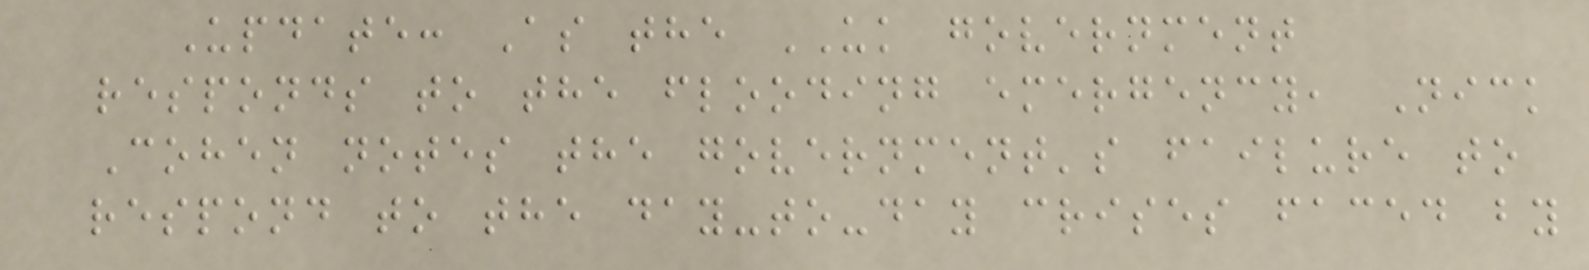Update: As the UK government
responds to the flooding emergency, Nick
Cohen notes the government's failure to
respond to the day-to-day crises faced by
